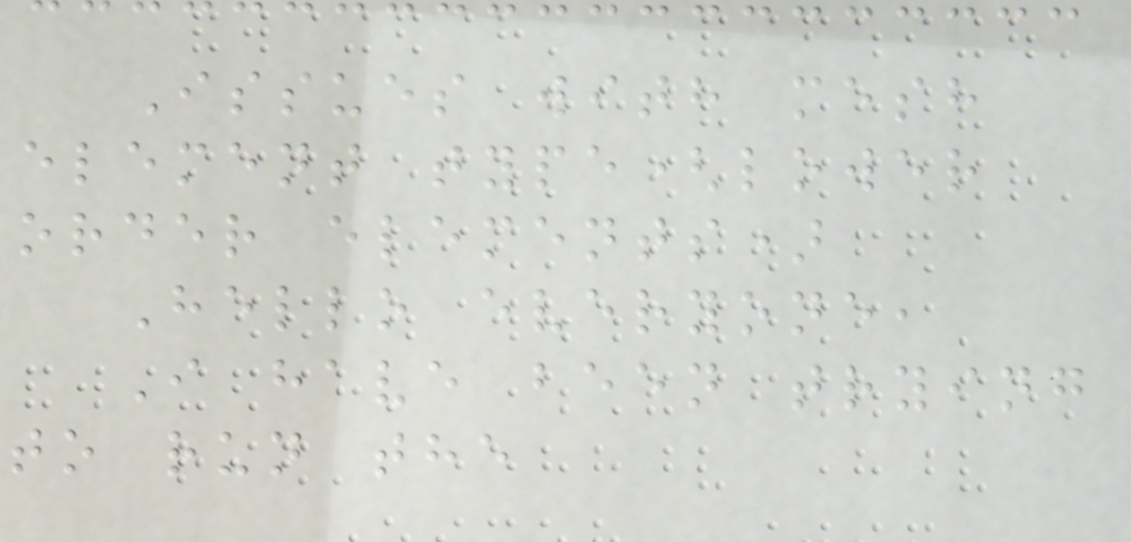Issues with mesh
element type(lower
order elements)
Hello everyone,
I have been trying
to run the
